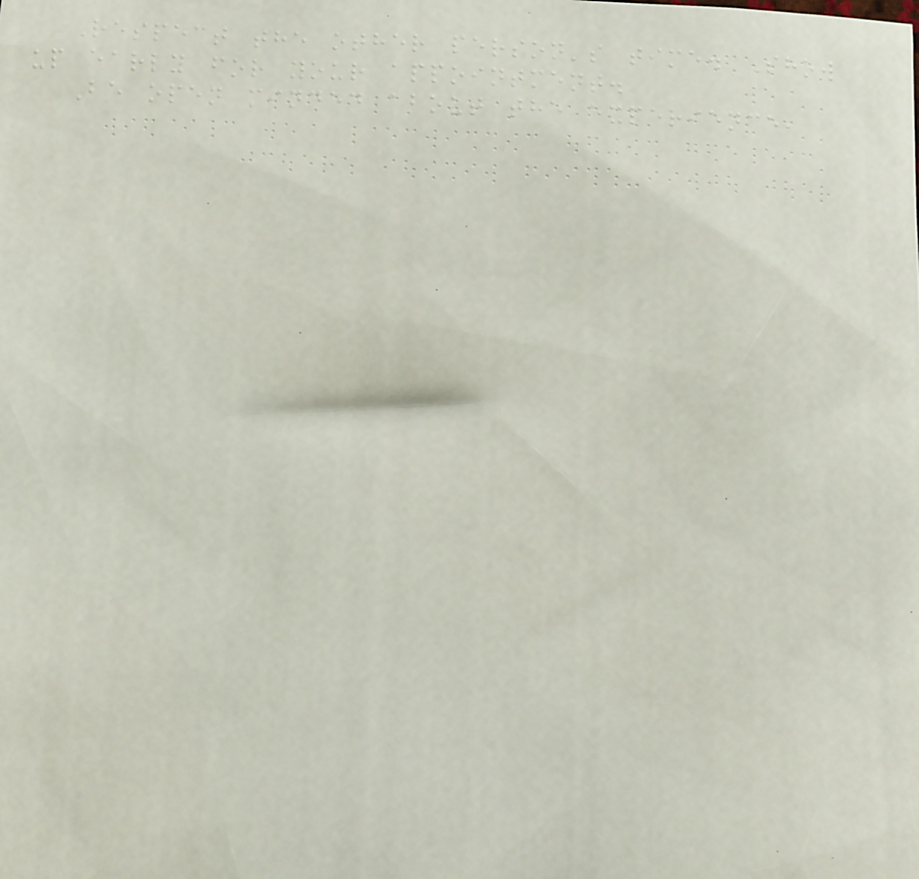Respect the other person's time. Show
up early for your appointment.
Be open minded about the experience,
